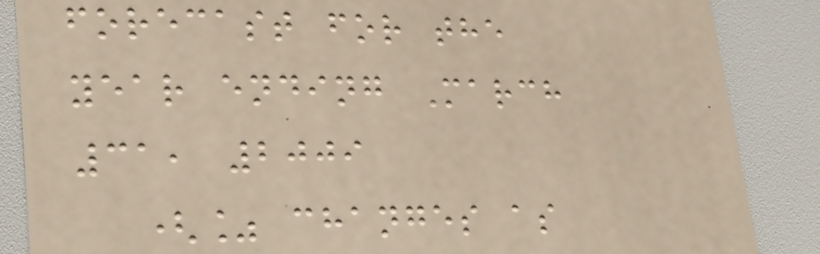forecast for the
year ending March
31, 2009
(% changes as
